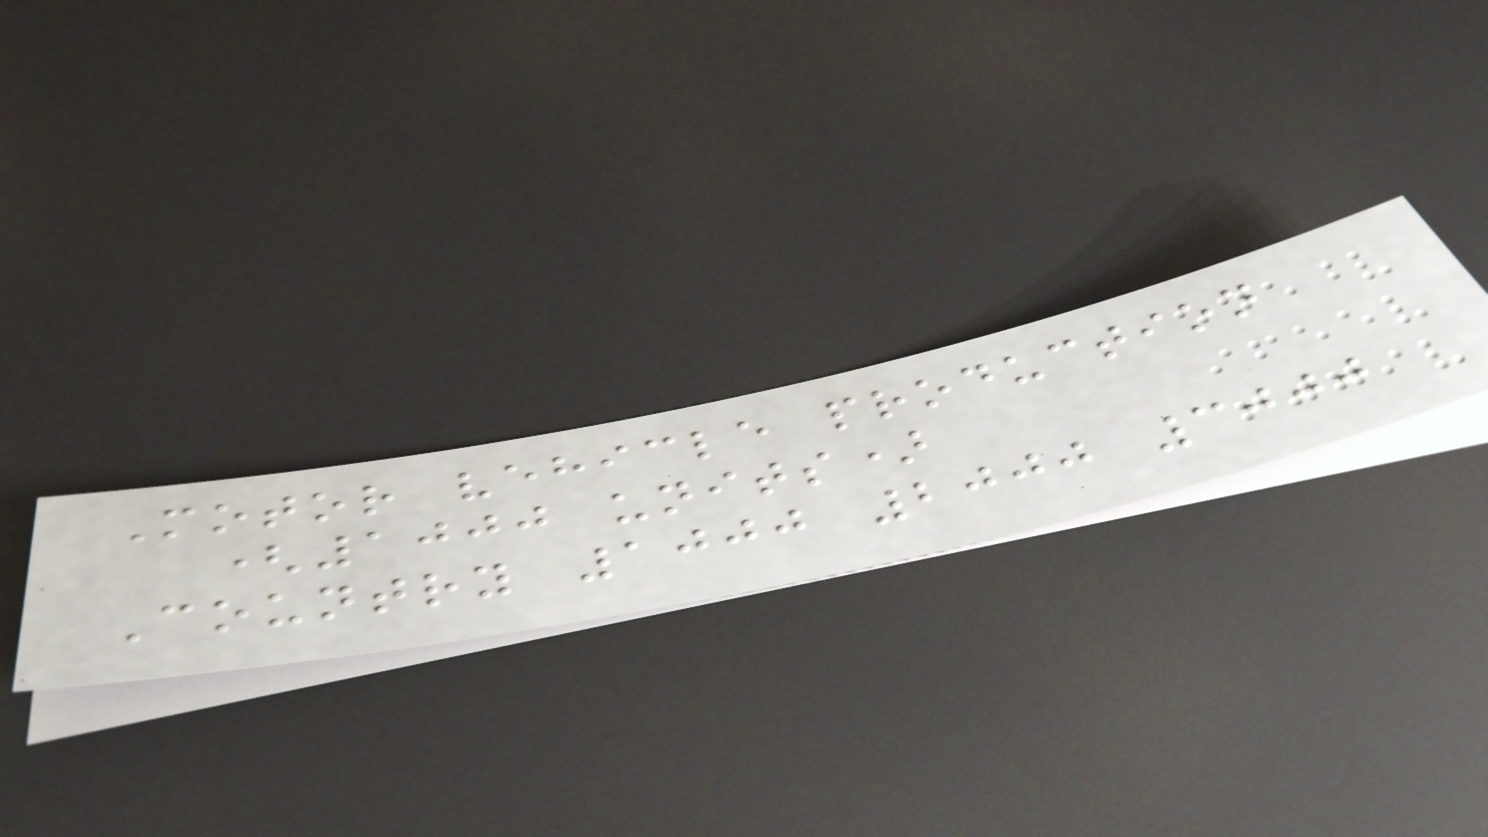Motor vehicle production
(1000 units)
Country 1000 2000 3000
